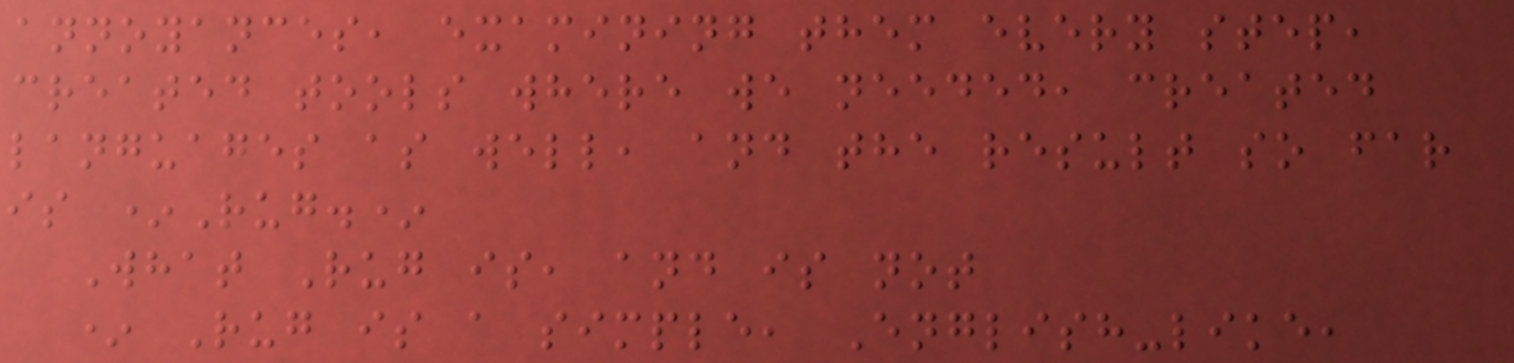annoyances, examining them every step,
created tools where we needed, created
languages as well, and the result so far
is *Rug.*
What Rug is, and is not
* Rug is a simple, English-like,
